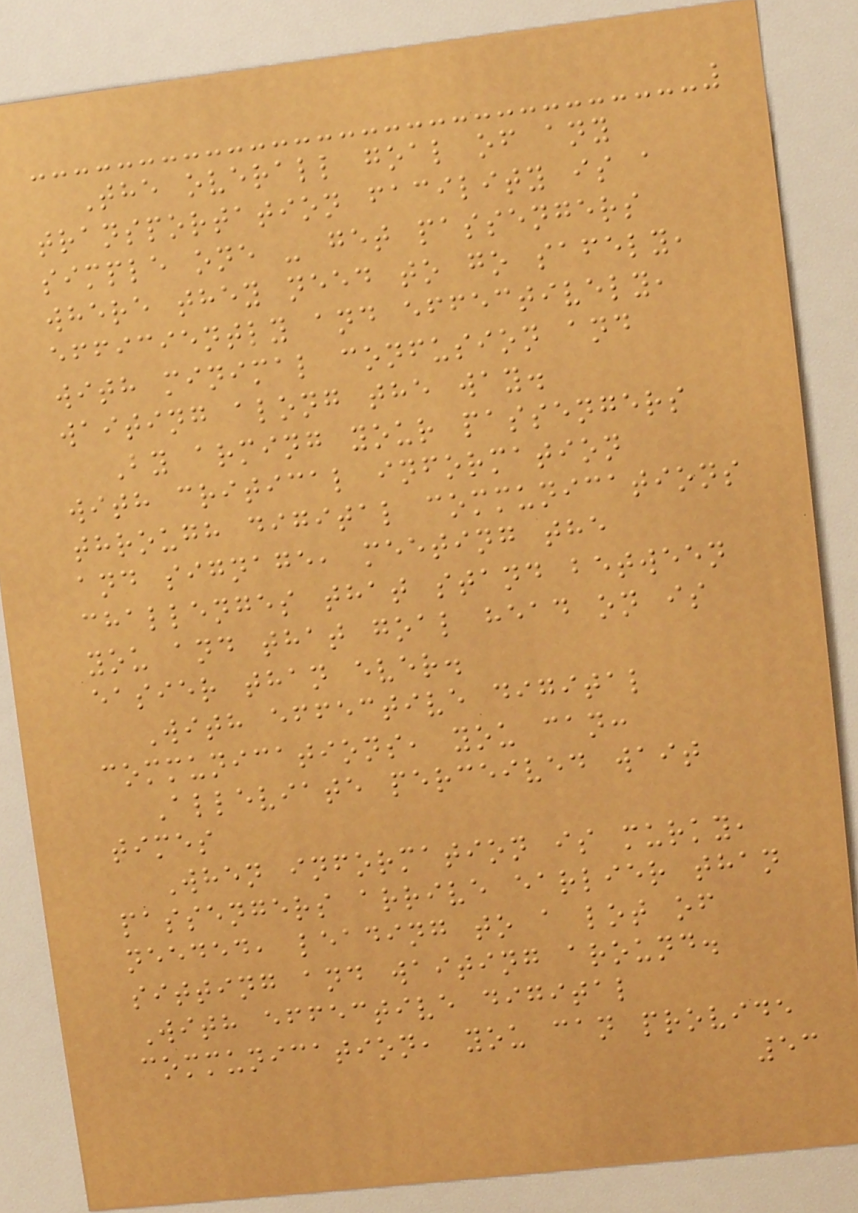The overall goal of any
transportation facility is a
simple one - get passengers
where they need to go safely,
efficiently and effectively,
with minimal confusion and
waiting along the way.
By arming your passengers
with critical information
through digital communications
and signage, meeting the
challenges that stand between
you and that goal head on is
easier than ever.
With effective digital
communications, you can:
Alleviate perceived wait
times
When information is murky,
passengers arrive earlier than
needed, leading to a lot of
sitting and waiting around.
With effective digital
communication, you can provide
53
